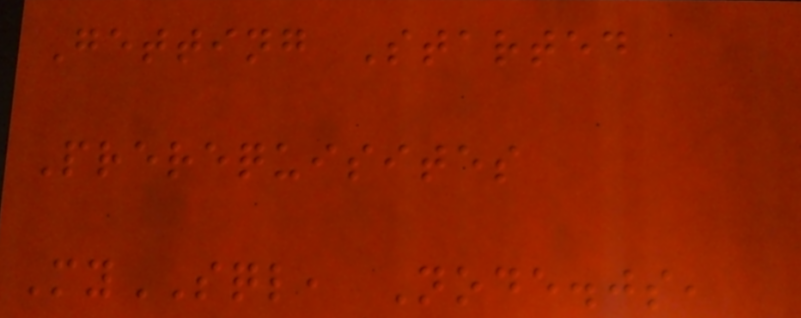Getting Started
Prerequisites
MySQL, Node.js,
